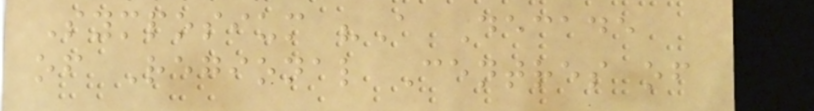Symposium "A Decade
of Regional Centres of
